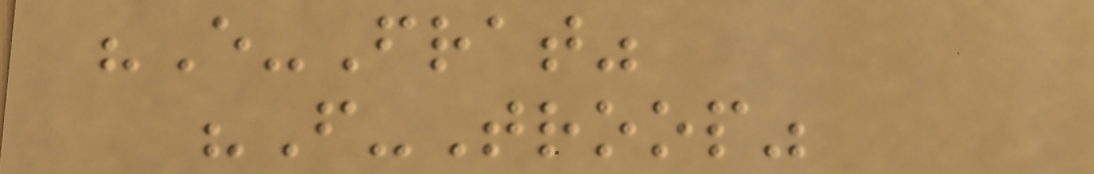"E-Frat"
"F-Troop"
